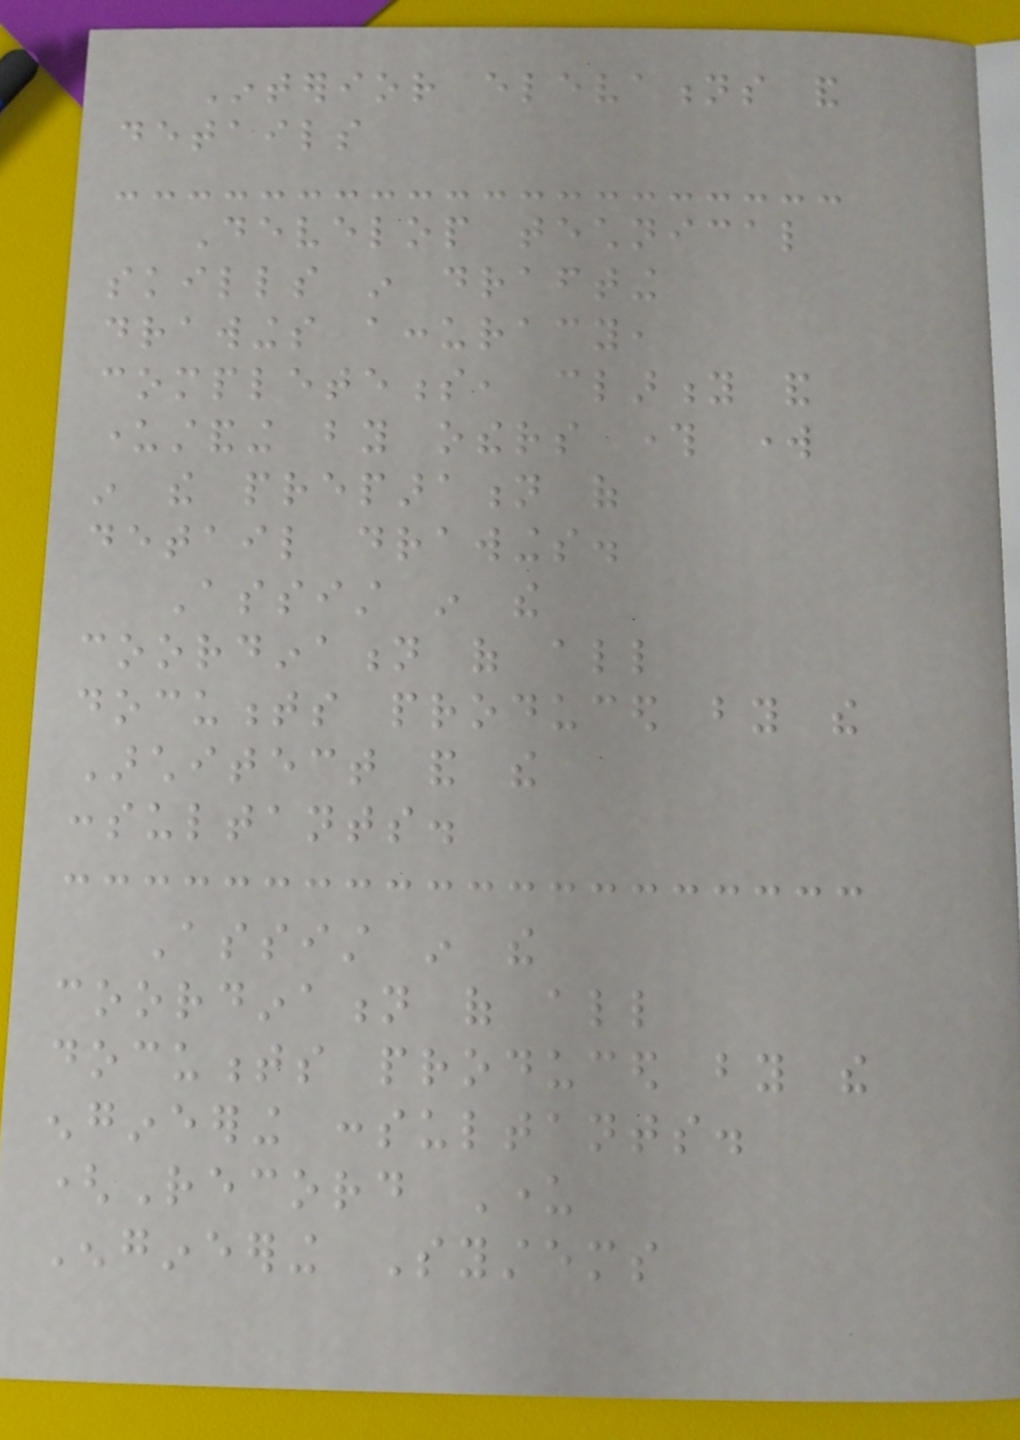Interior elevations and
details
Develop technical
skills in drafting
drawings accuracy,
completeness, clarity and
understanding by others through work
in the preparation of
detail drawings.
Assist in the
coordination of all
documents produced by the
Architect and the
consultants.
Assist in the
coordination of all
documents produced by the
engineering consultants.
(Record Under
Engineering Systems
